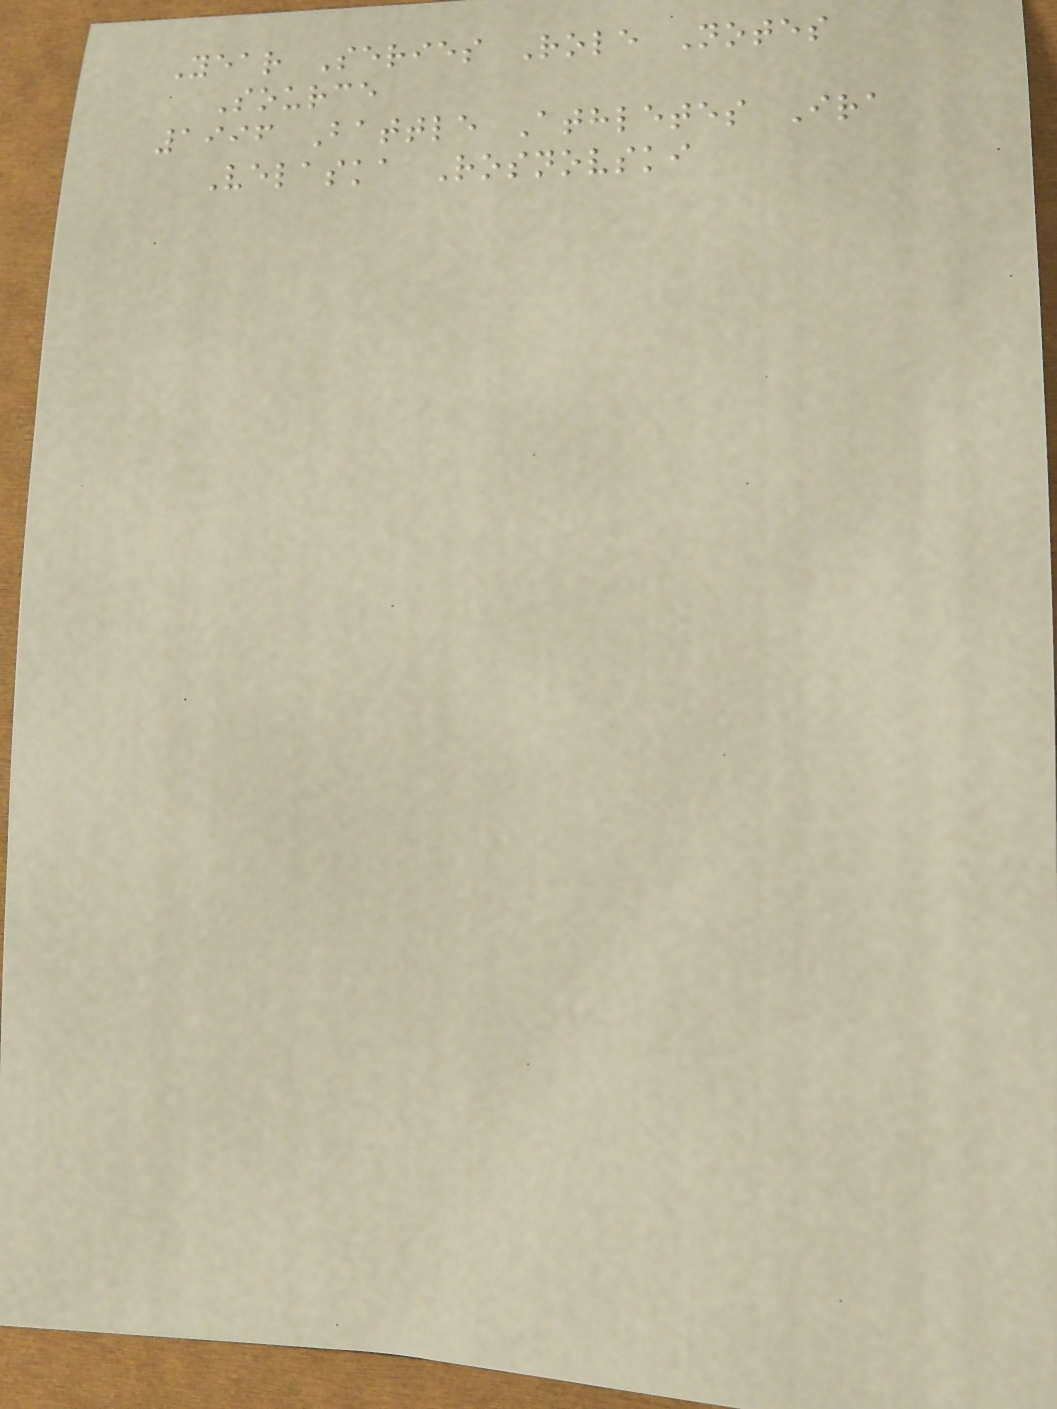Year Series Role Notes
Source
1996 Battle Athletes Ira
Velaska Rosnovski
